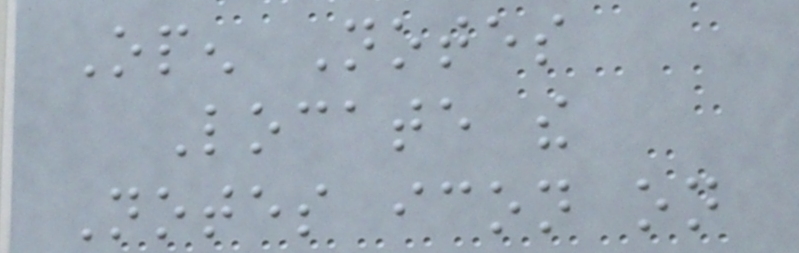Open Notes
Locate the
Notes icon on
